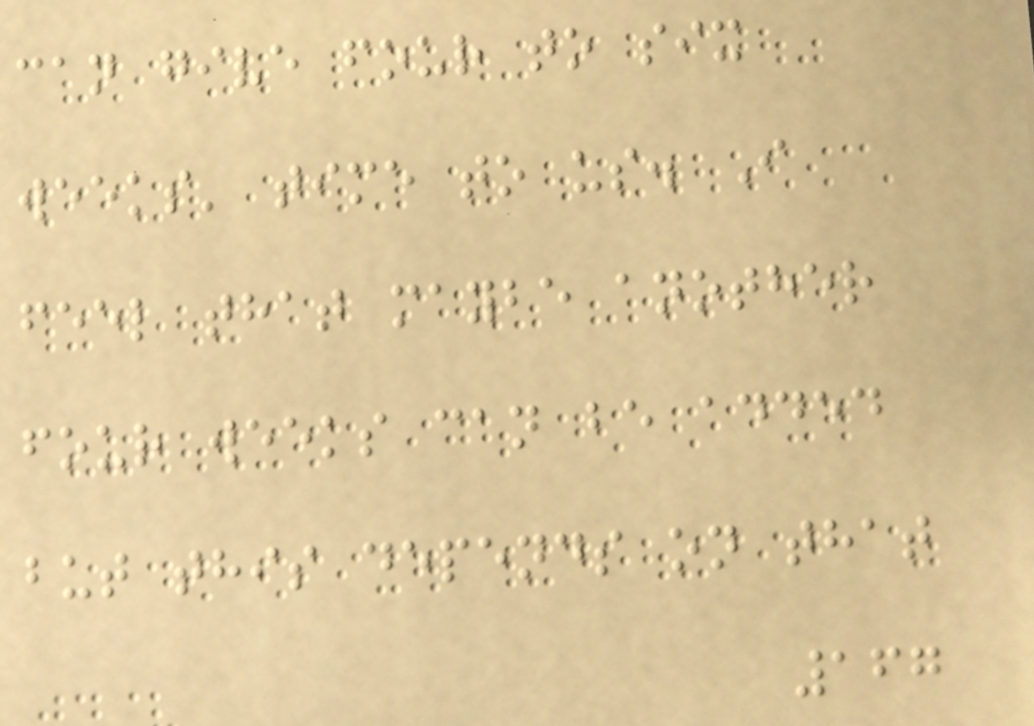can give four to six
weeks' time to us. I
feel that maybe another
four weeks can be added
but this depends on that
167
